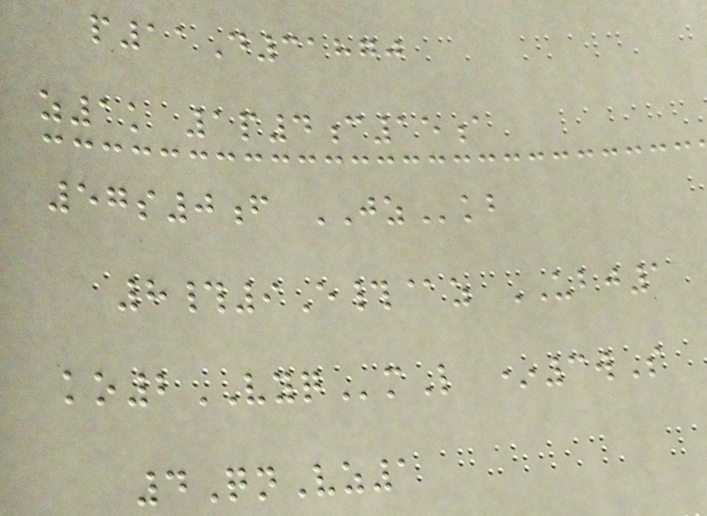p11D31870
z1k 1p4c15a
57s0f JZkb
8#9E#@z UBJ1
ko2VYQmL *3wS
4QnVz1
